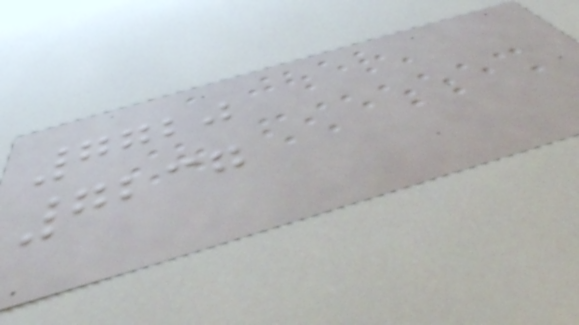7720
7237
